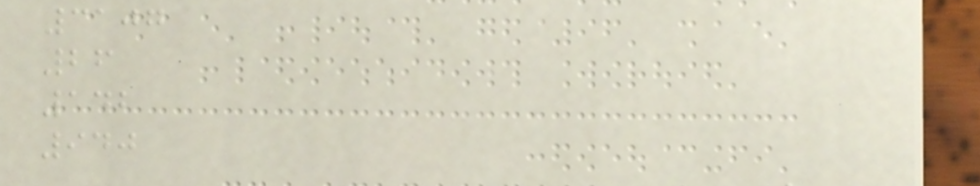3107
26
142
940
